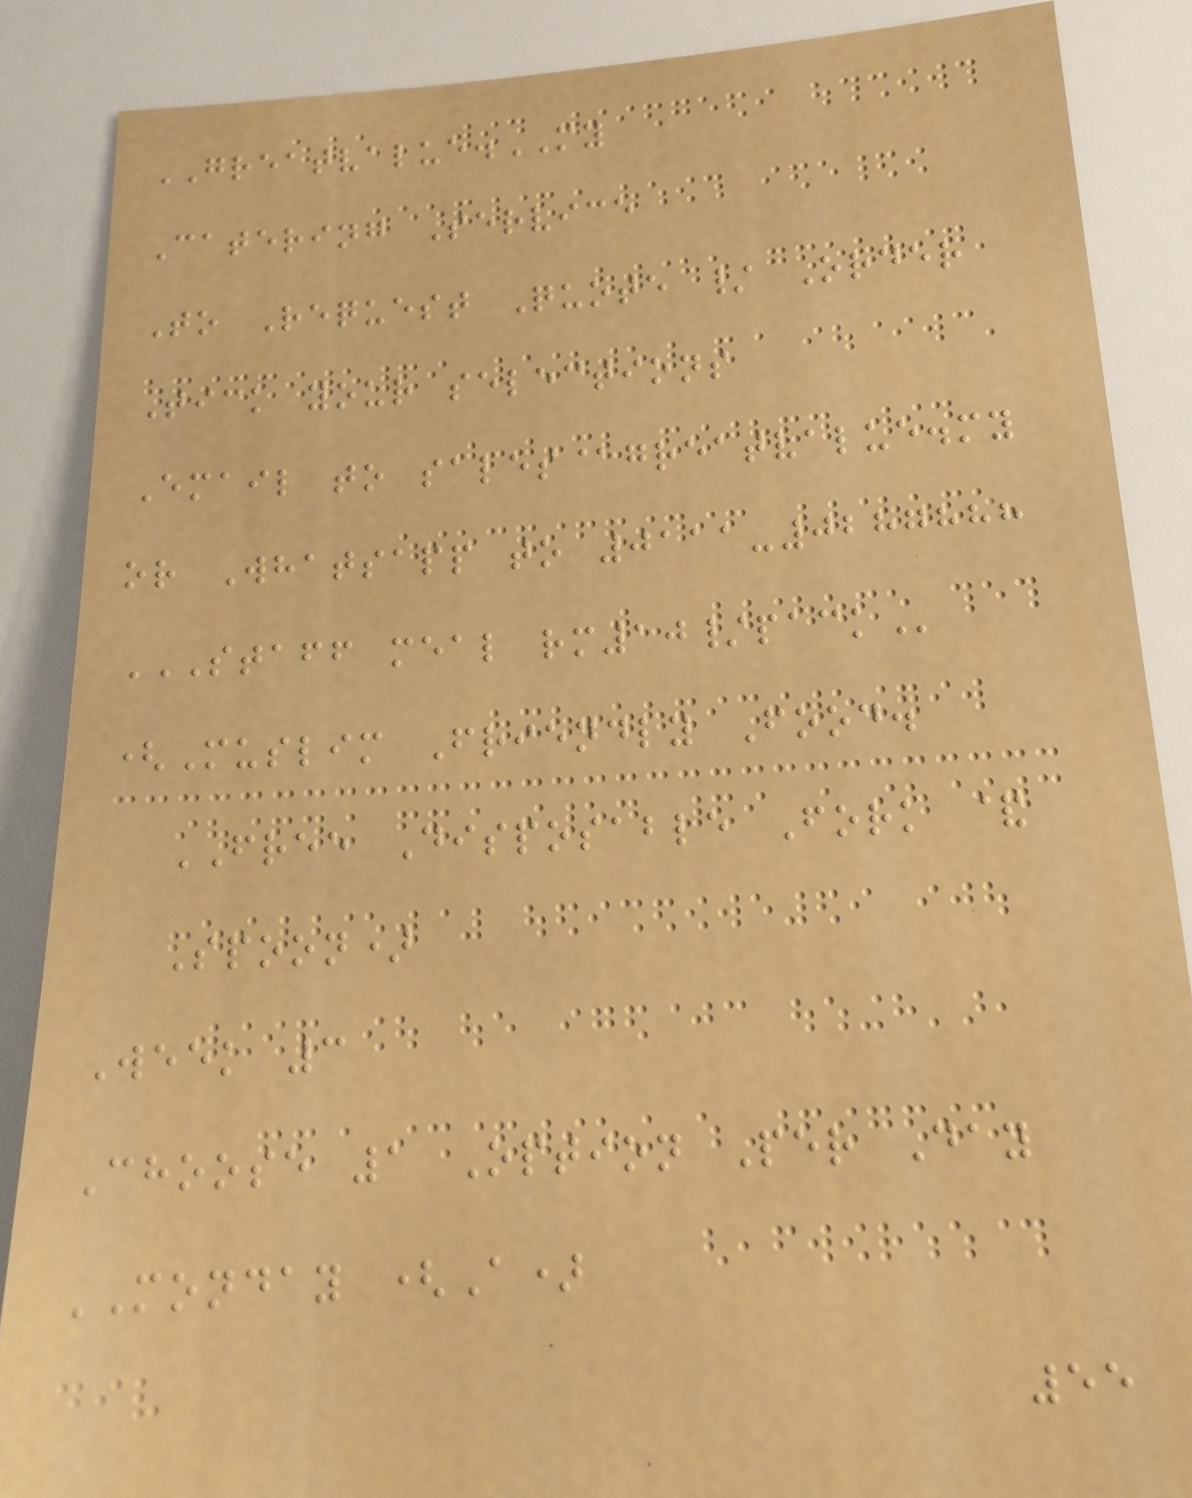GREATVALUE.MY
Catering Service
To Request Quote / Order
Tick your selections
Email to sales@greatvalue.my
or Whatsapp to 0111-0287888
STAFF MEAL RM10/PACK
(Muslim Friendly Food.
FREE Disposable Fork &
Spoon)
Week 3
Choose 1 Option Per Day
MONDAY (A)
55
